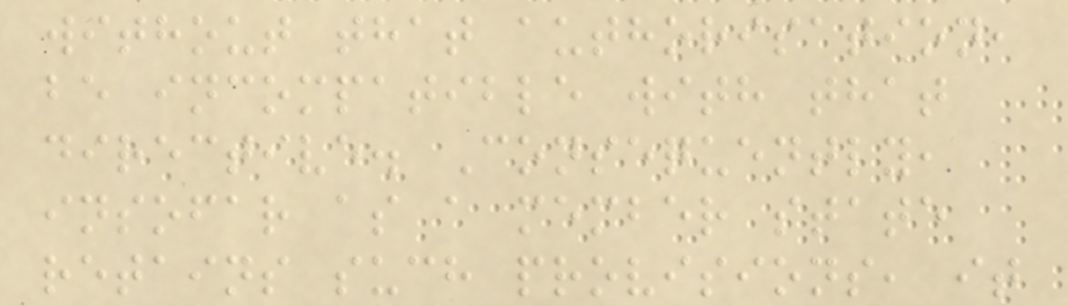without that authorisation,
be incompatible with that
directive. Consequently,
insofar as a member state
retains such provisions, it
